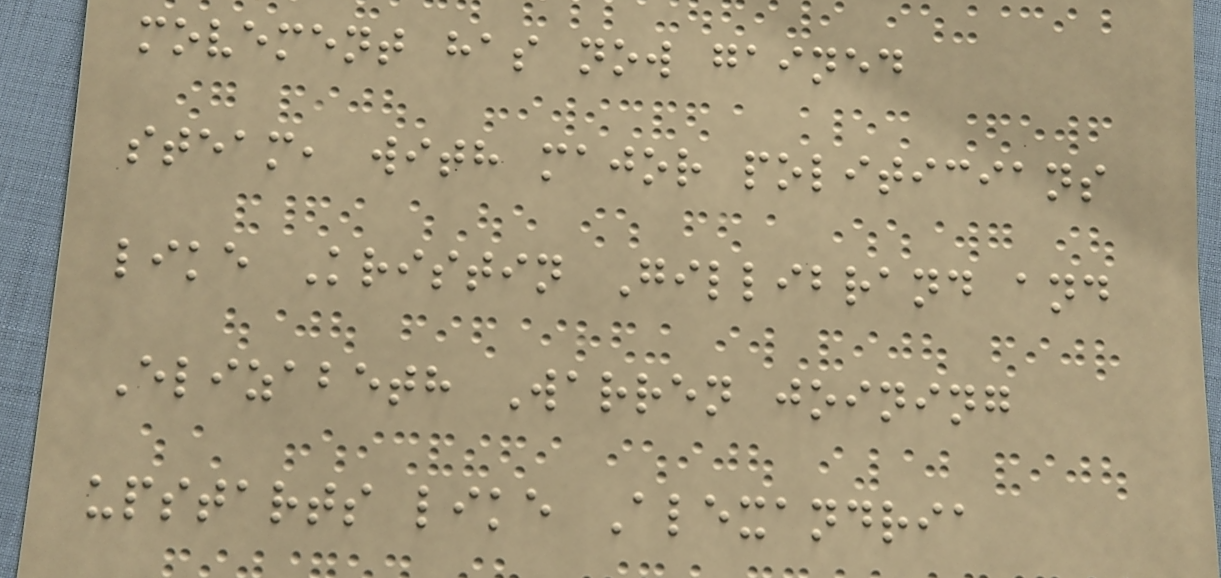movement has now gained
steam, with major politicians
like Kristin Gillibrand and
Elizabeth Warren joining
upstarts like Alexandria
